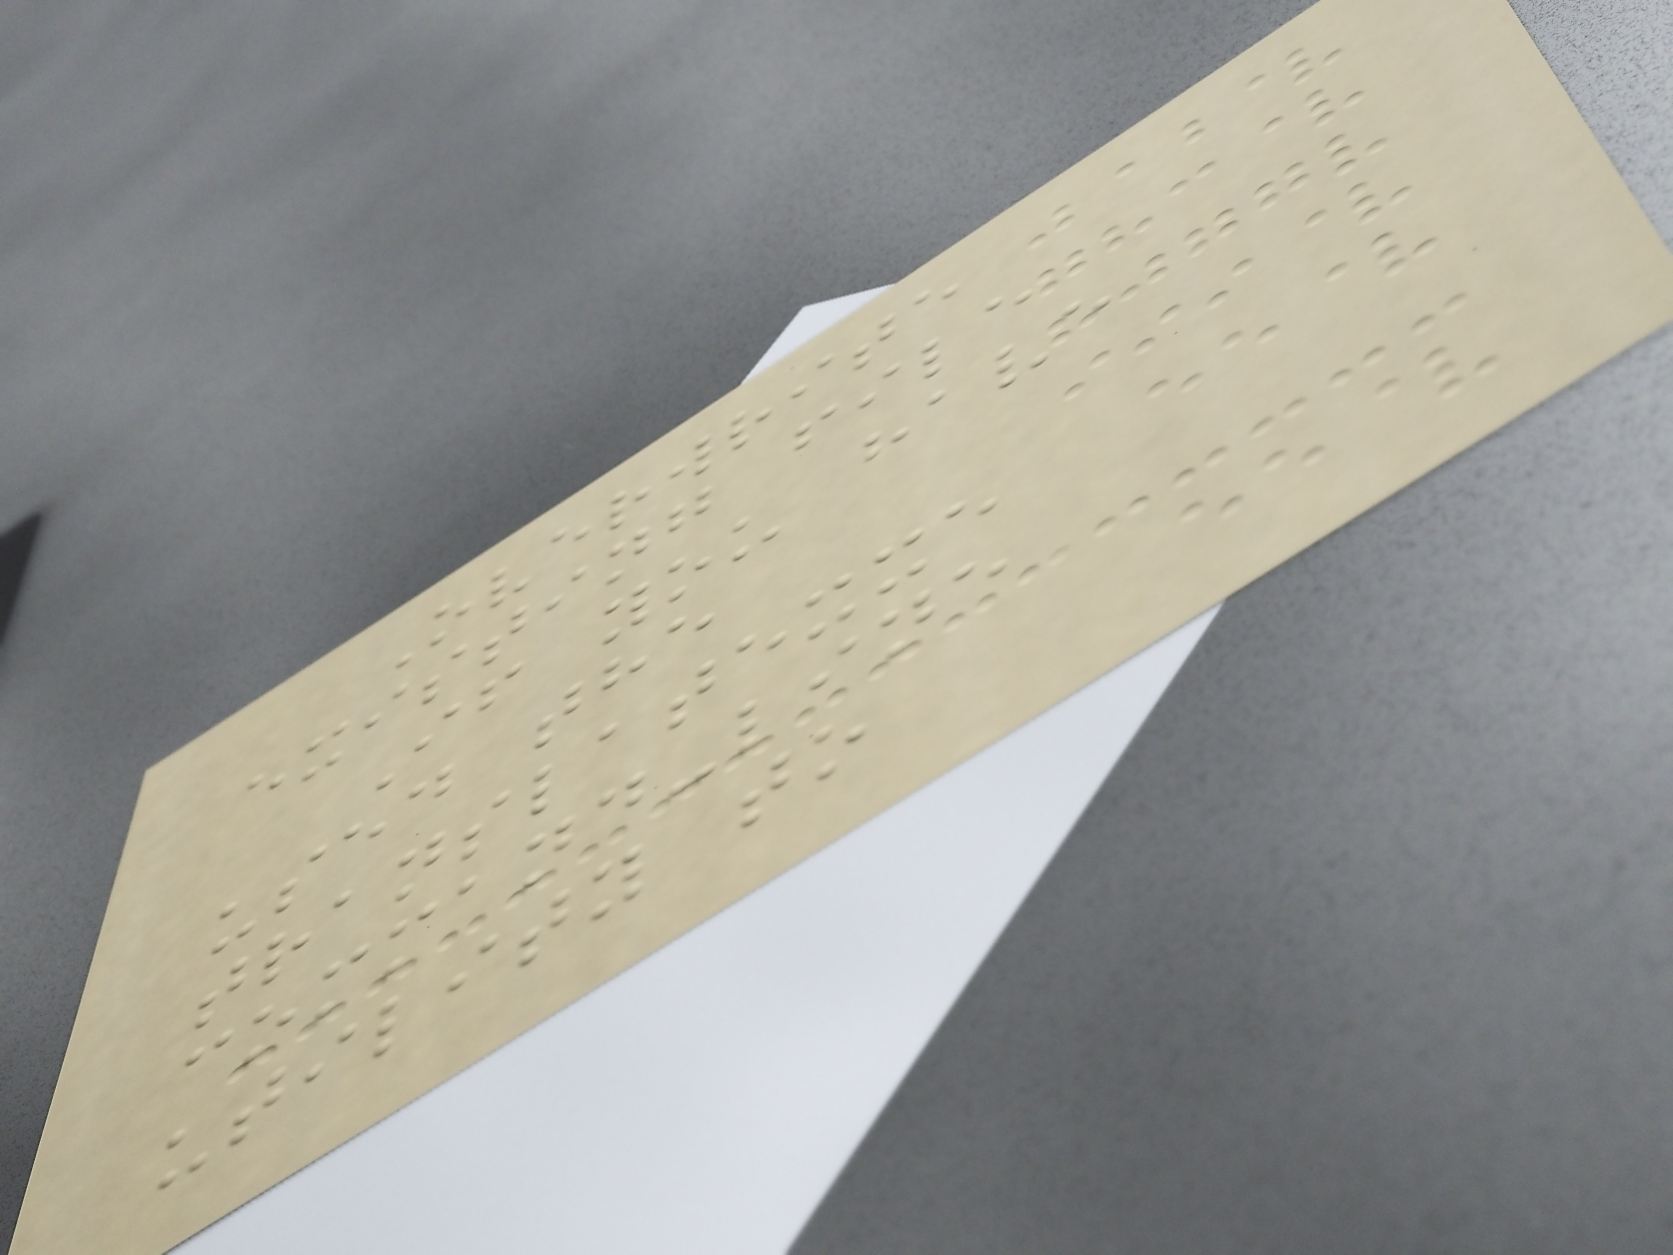Overwrite
existing file
If you have
used the
translatexxe
command-line
utility to
